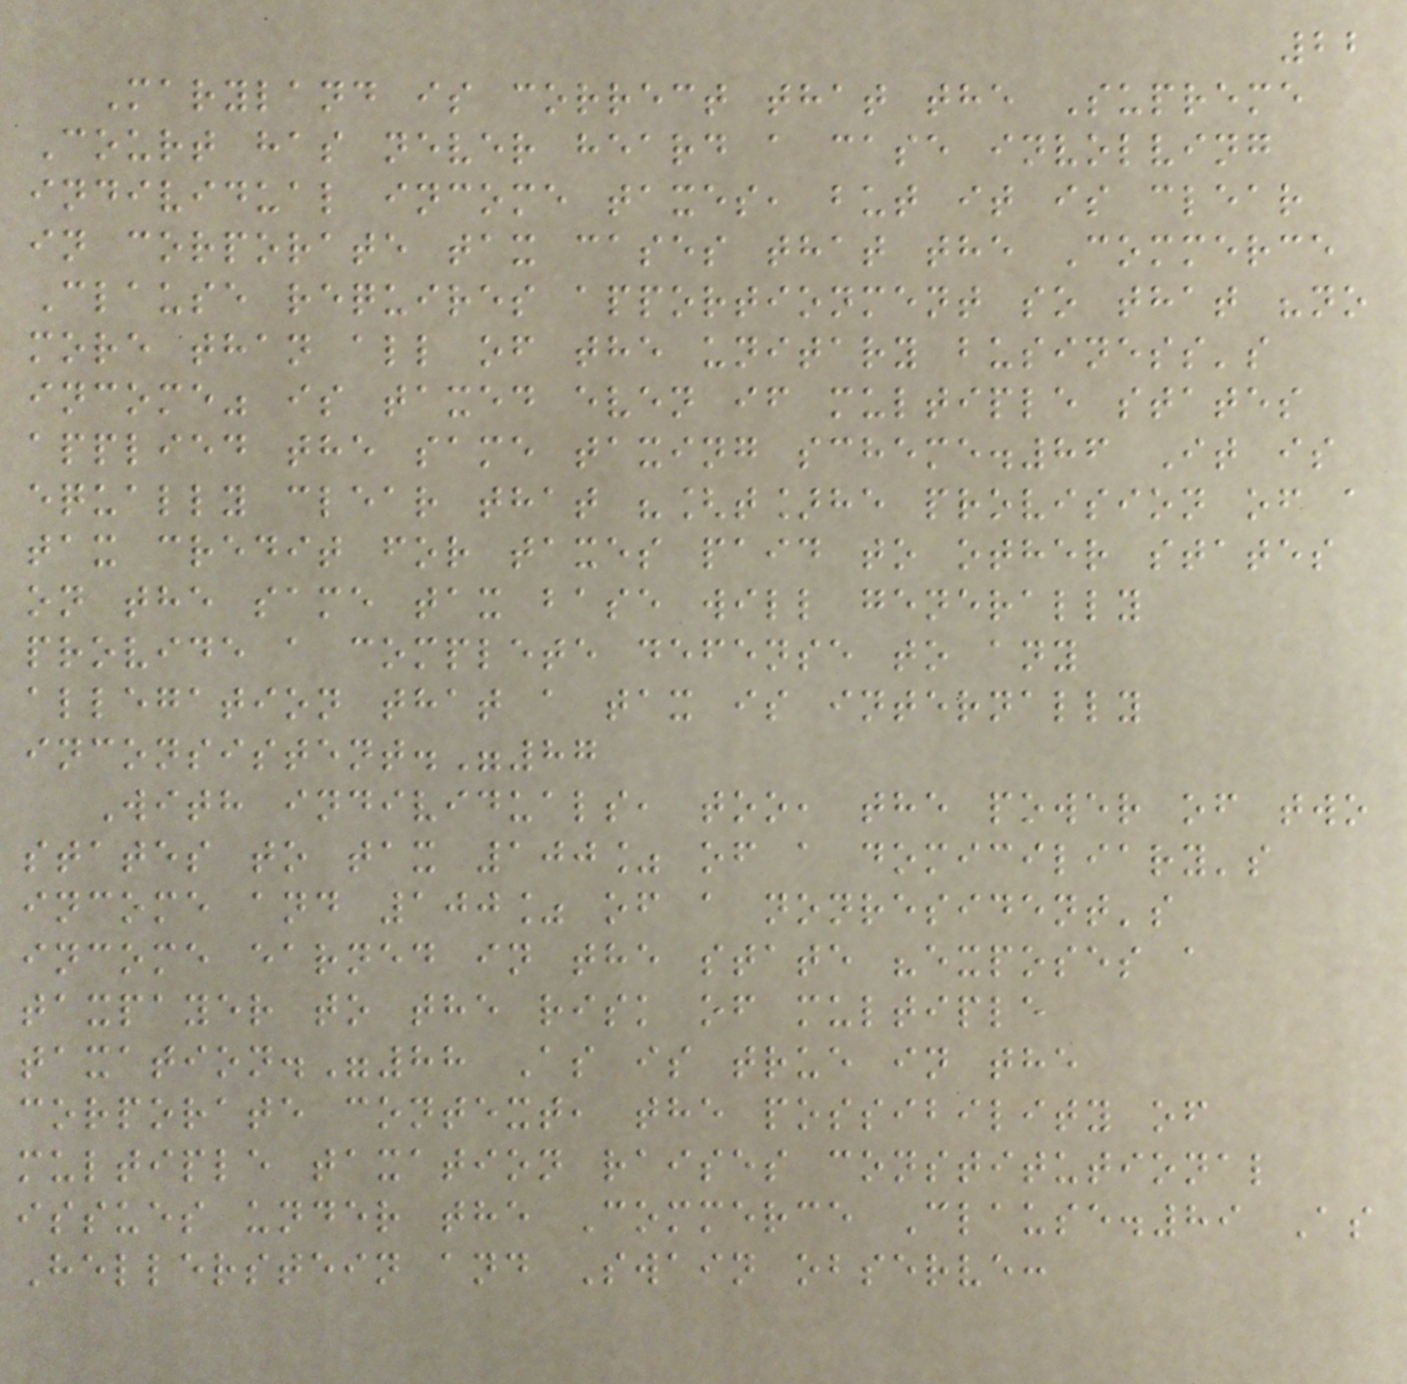22
Maryland is correct that the Supreme
Court has never heard a case involving
individual income taxes, but it is clear
in corporate tax cases that the Commerce
Clause requires apportionment so that "no
more than all of the unitary business's
income" is taxed even if multiple states
applied the same taxing scheme.86 It is
equally clear that "[t]he provision of a
tax credit for taxes paid to other states
on the same tax base will generally
provide a complete defense to any
allegation that a tax is internally
inconsistent."87
With individuals, too, the power of two
states to tax 100% of a domiciliary's
income and 100% of a nonresident's
income earned in the state "exposes a
taxpayer to the risk of multiple
taxation."88 As is true in the
corporate context, the possibility of
multiple taxation raises constitutional
issues under the Commerce Clause.89 As
Hellerstein and Swain observe:
